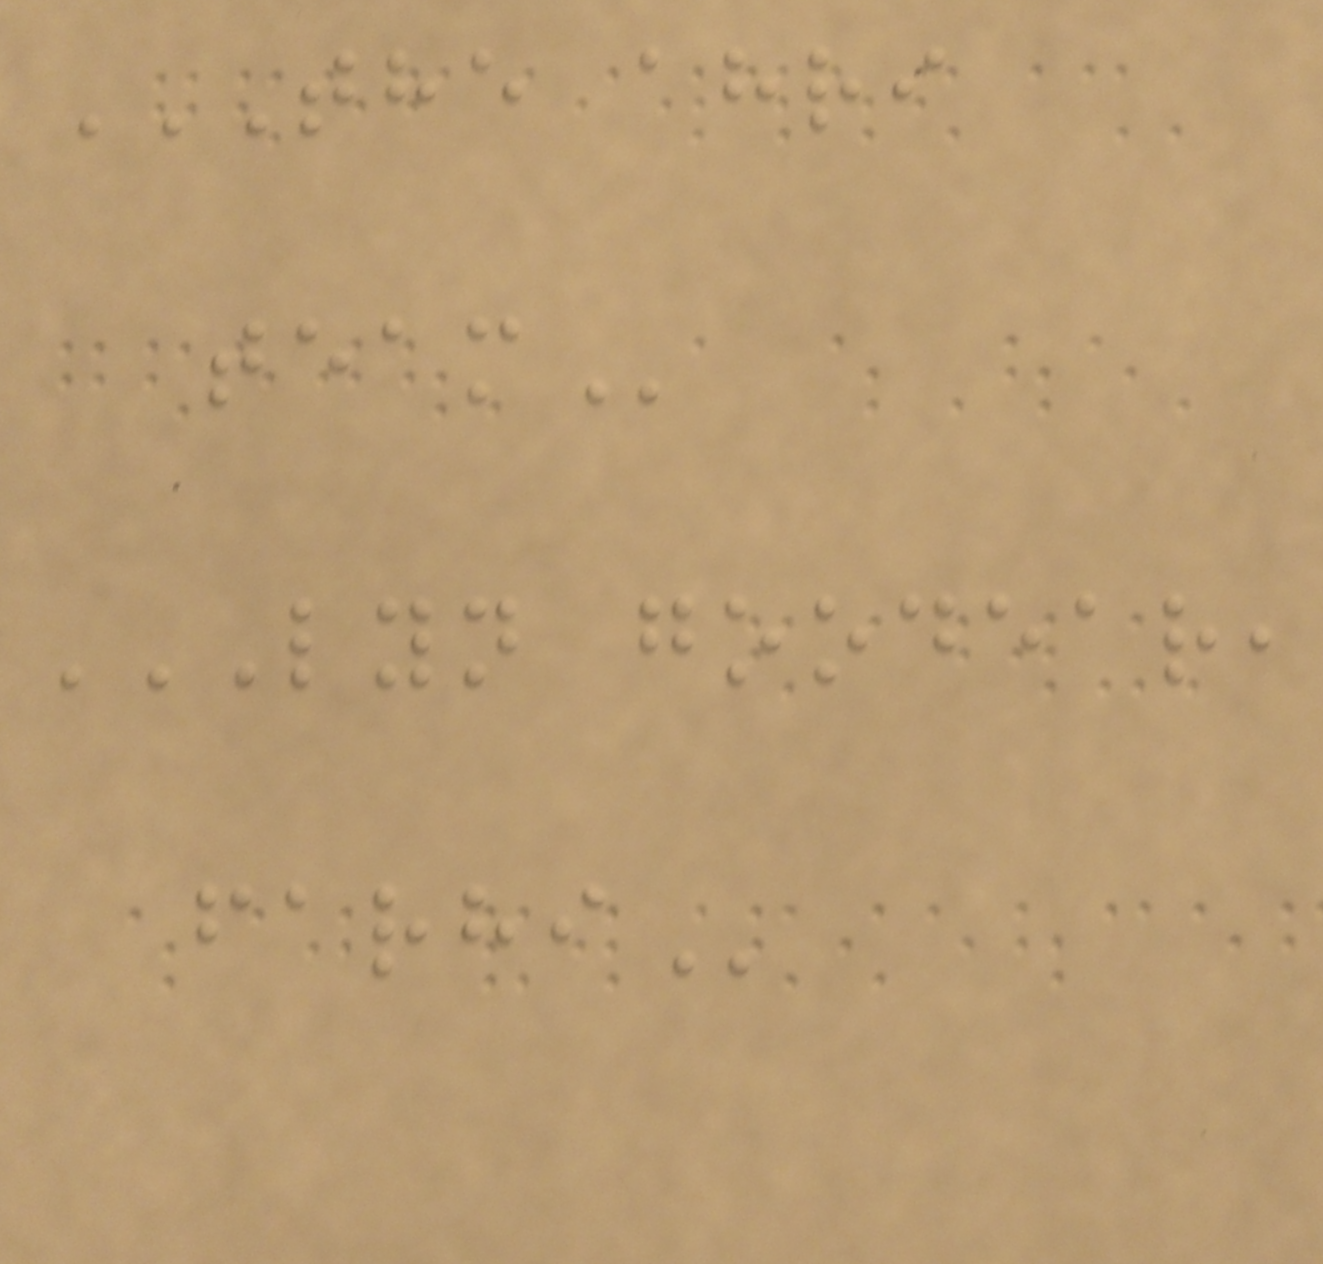THE AHRI
TEAM
LYN GOODEAR,
FARHI
